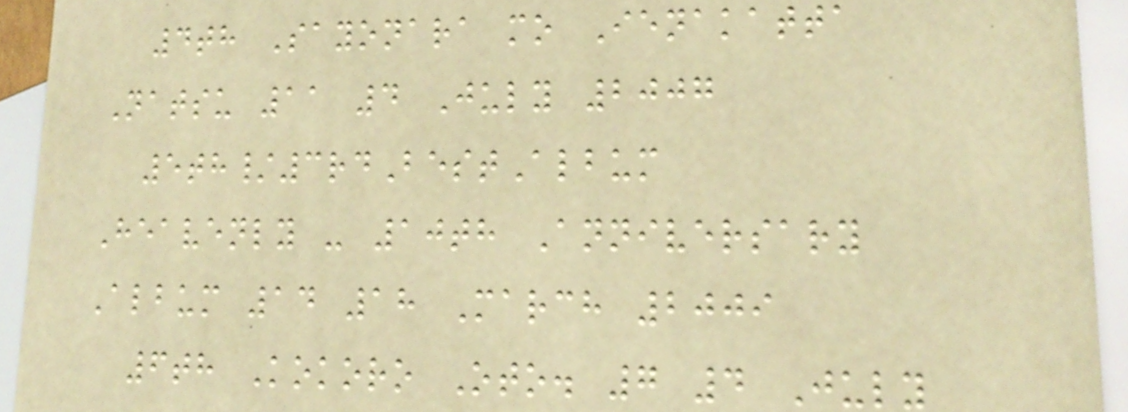4th Sayonara mo Ienakatta
Natsu 11 4 July 2007
5th/3rdBestAlbum
Heavenly - 10th Anniversary
Album 14 18 March 2009
6th Kokoro Oto. 7 4 July
